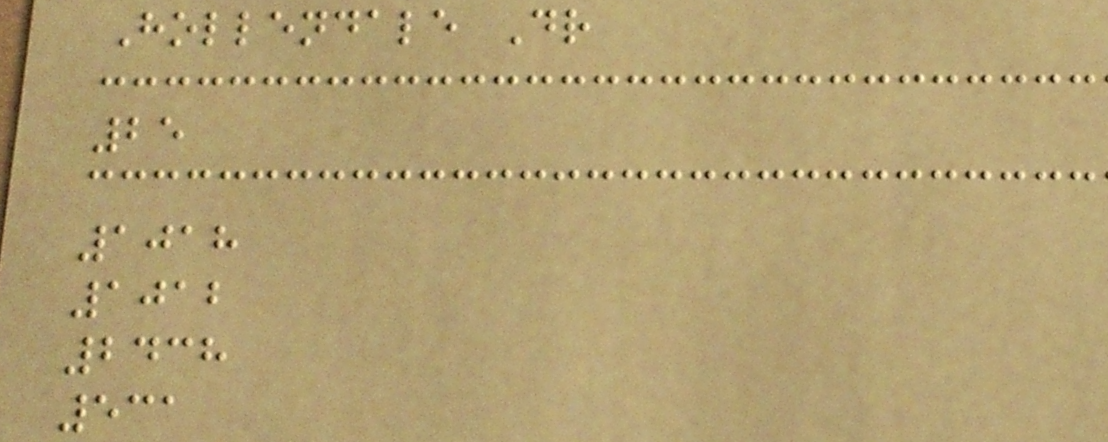Hollendale Dr
25
1018
1012
2438
531
